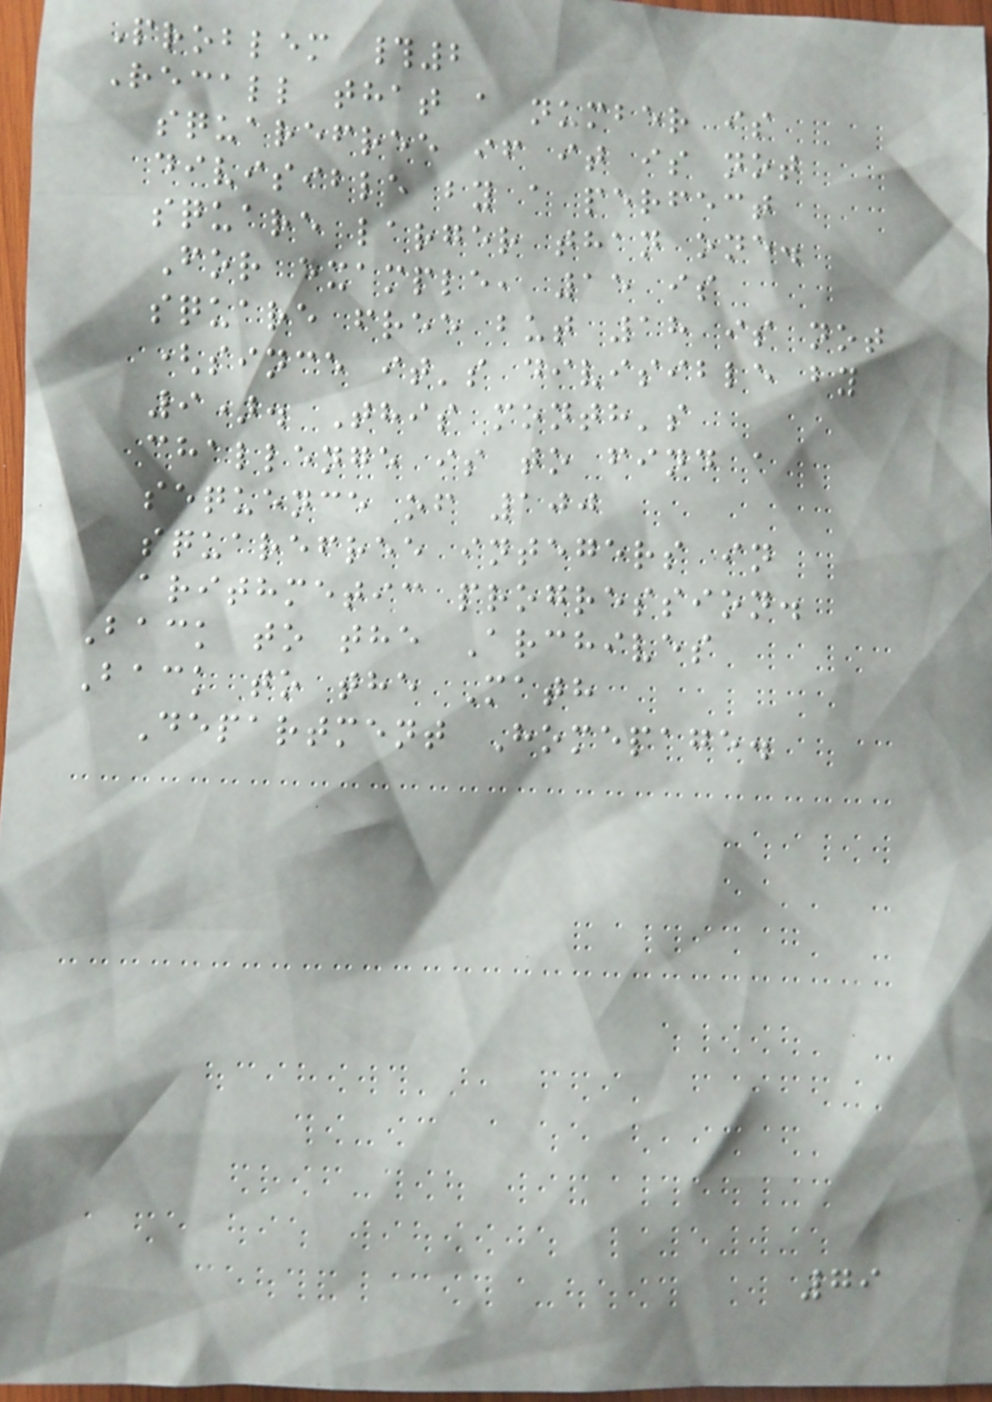Problem #2
Recall that a number is
squarefree if it is not
divisible by a perfect
square larger than one.
For example, 15 is
square free but 18 is not
(since it's divisible by
9). This month's
challenge is to find a
sequence of 100
squarefree integers in
arithmetic progression.
Back to the Archives
Back to the Math
Department Homepage.
79
